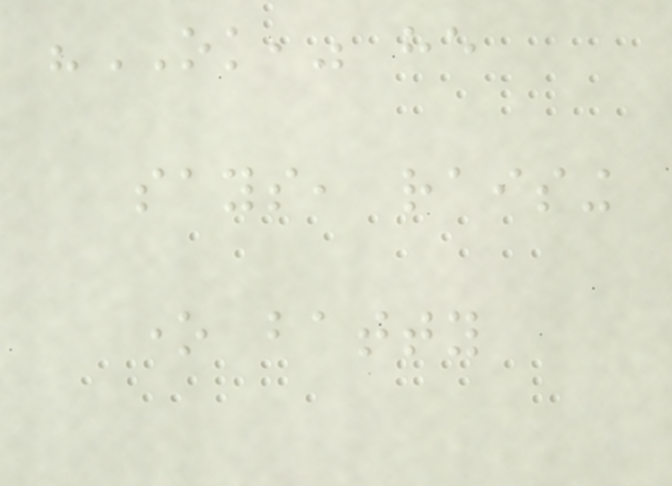"OK," he
says, raising
one batty
